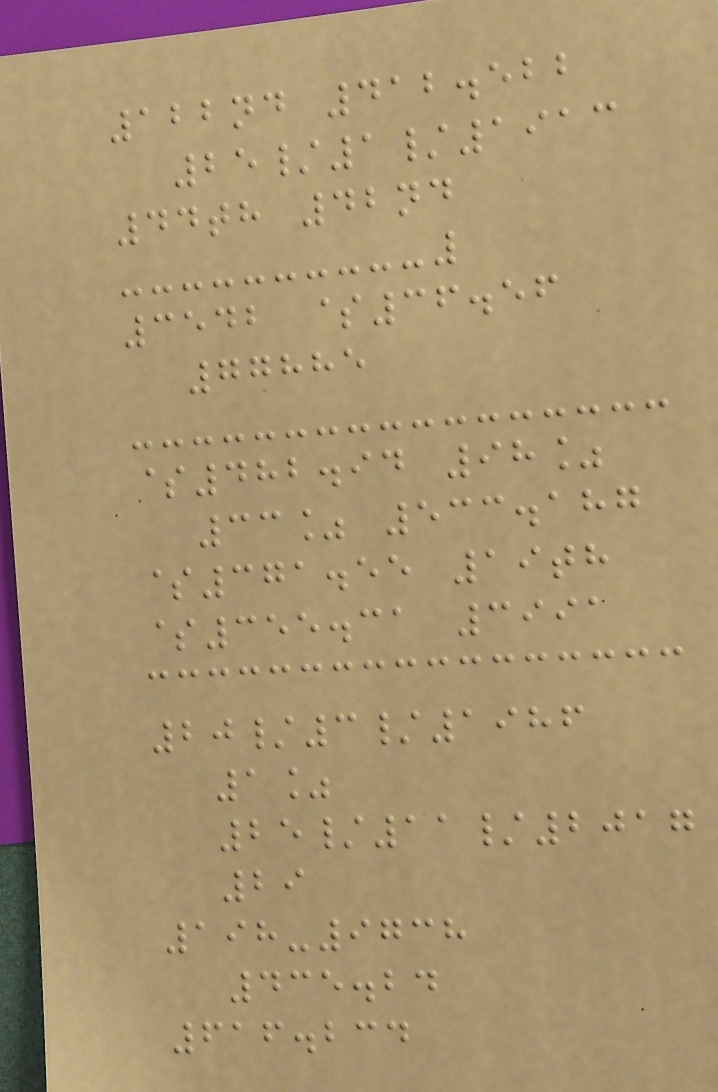122nd 412.522
25/1/1913
44th 42nd
3542 $36.56
77885
$482.94 98%
33% 533.187
$371.55 19th
$355.31 3991
20/3/1986
1%
25/11/2017
29
198-9738
435.24
616.234
